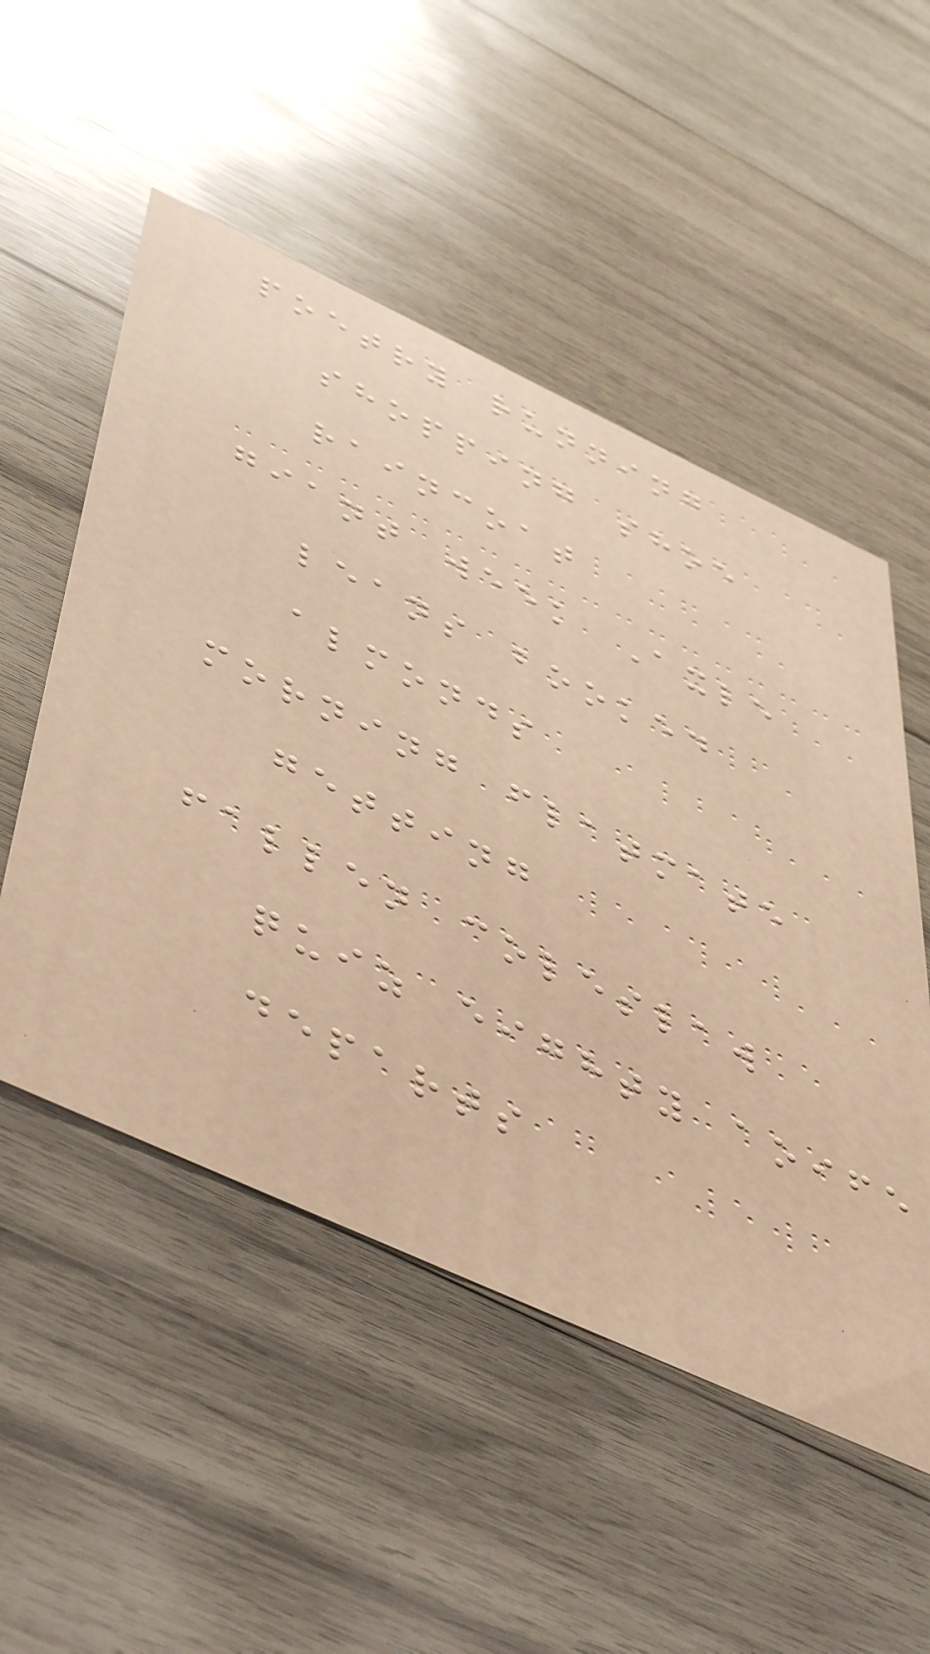poetry running
shopping shoe
raincoat
giant week Axle
leans booked
almonds
morning flatmate
getting
fallen coleslaw
quiz eighty aoife
departs
